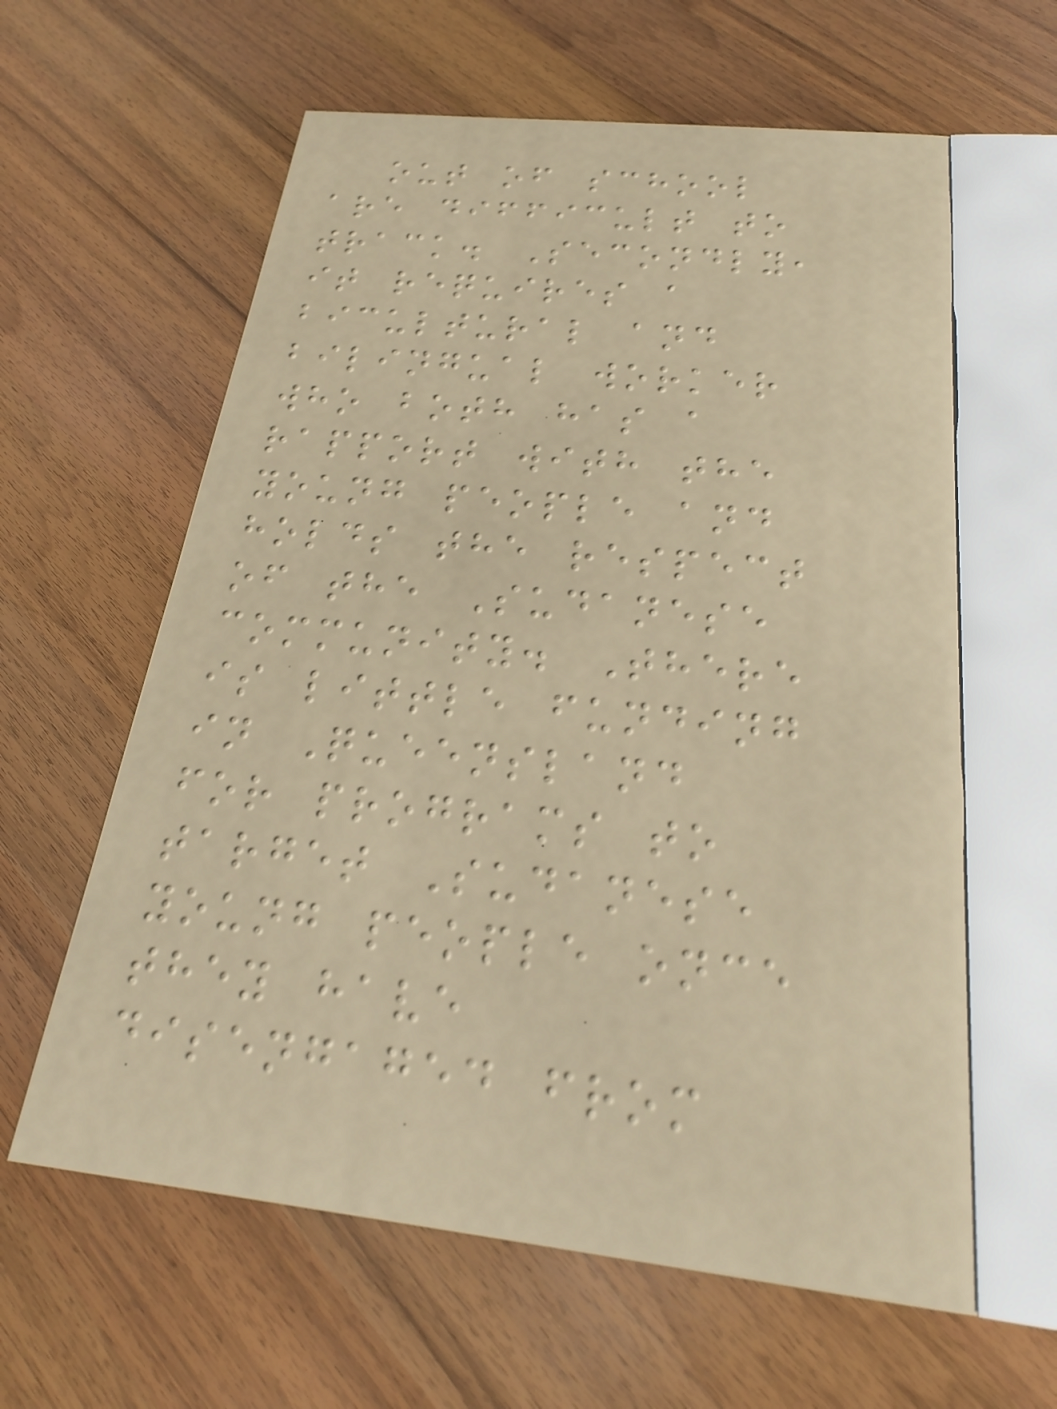out of school
are difficult to
track. Secondly,
it requires a
bicultural and
bilingual worker
who both has a
rapport with the
young people and
holds the respect
of the Sudanese
community. There
is little funding
in Queensland
for programs to
target Sudanese
young people once
they have
disengaged from
